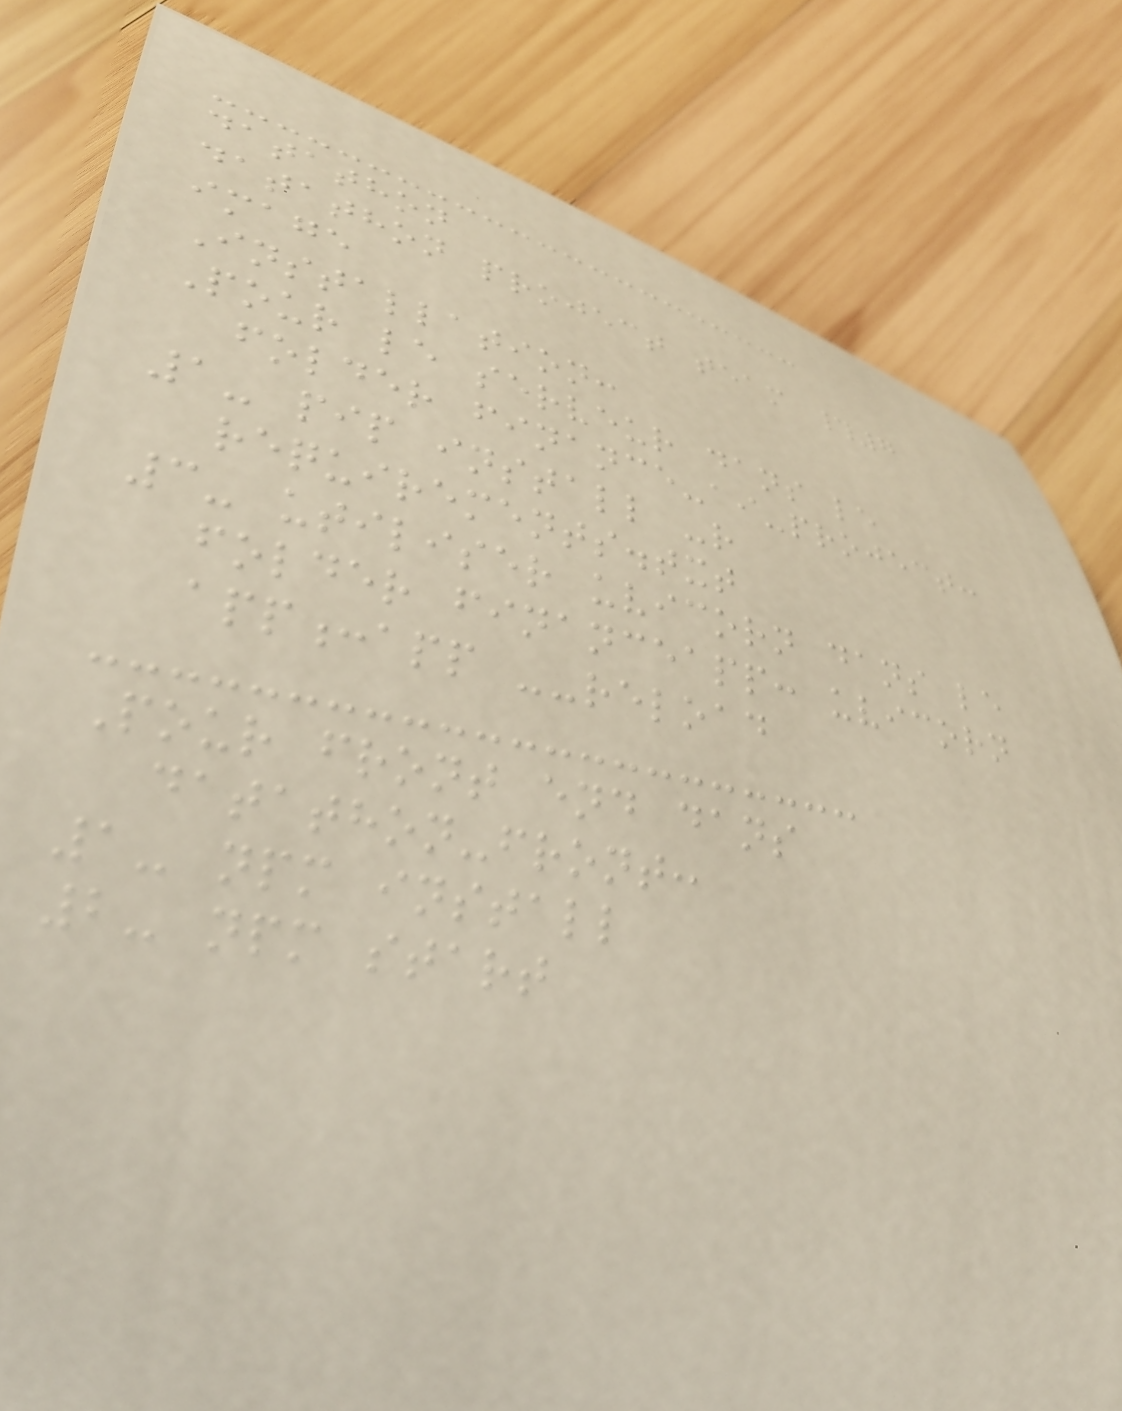datathon
datathon project team #7
image
Installation:
Pour le serveur dans le
folder finance-ai-project:
1- pip install -r
requirements.txt
3- utiliser uvicorn dans le
folder financeapp: uvicorn
app:app --reload
Pour front end dans
datathon-front:
1- npm install
2- npm start
